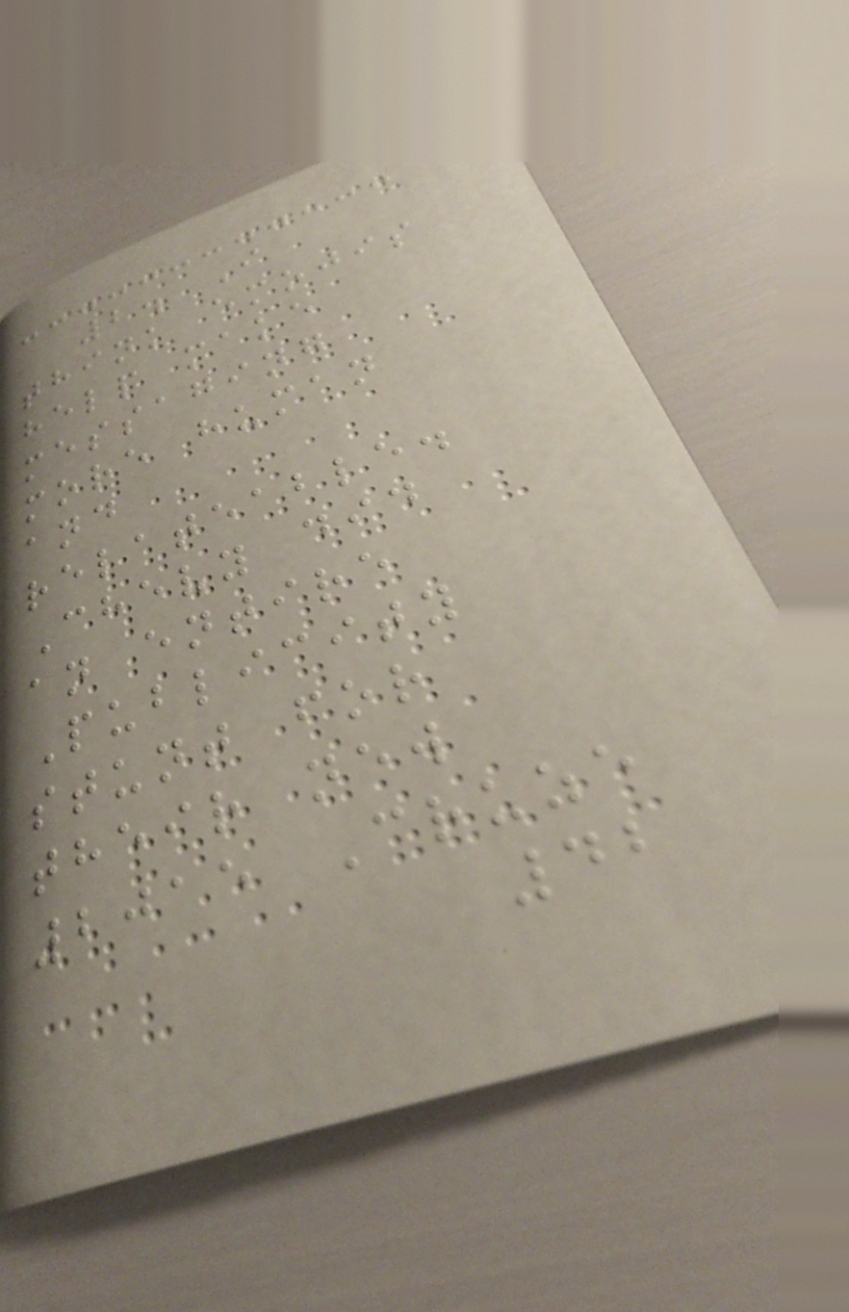2. I
think emojis
help make
messaging
more human
and
relateable.
Chevy did
an entire
Publicity
stunt for
their new
2015 Cruze
42
